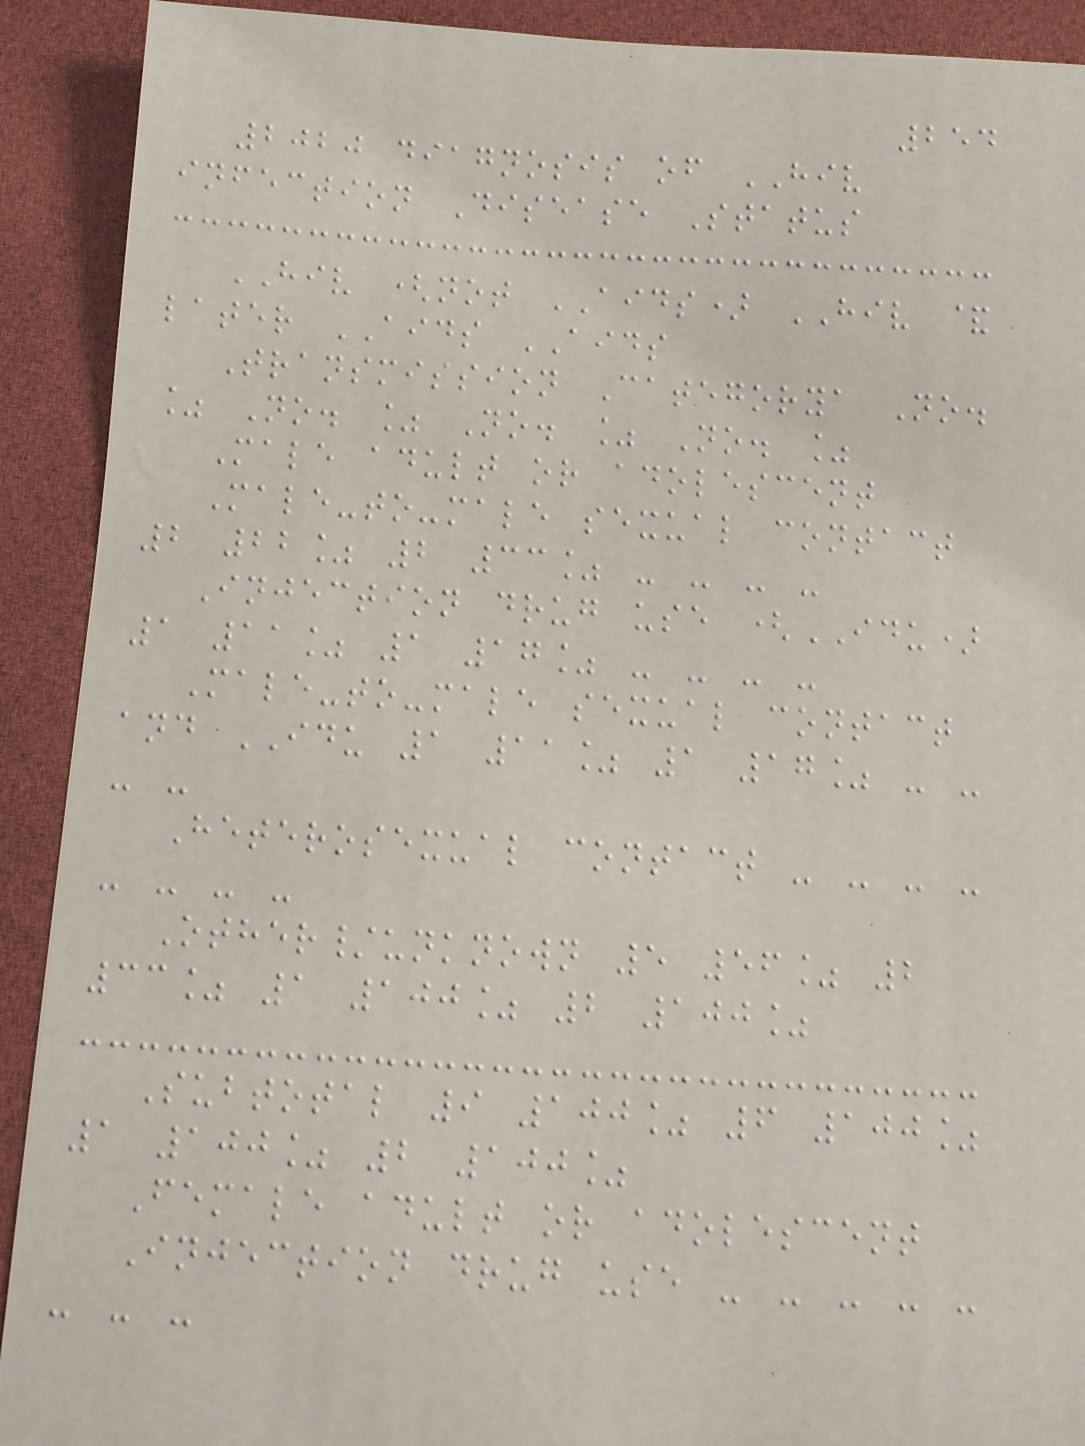254
2020 diagnosis of HIV
infection Disease Status
HIV (not AIDS) HIV &
later AIDS AIDS
Transmission Categorya No.
% No. % No. % No. %
Male adult or adolescent
Male-to-male sexual contact
2 22% 2 33% - - - -
Injection drug use (IDU)
1 11% 1 17% - - - -
Male-to-male sexual contact
and IDU 1 11% 1 17% - -
- -
Heterosexual contact - - - -
- - - -
Other/unknown 5 56% 2
33% 1 100% 2 100%
Subtotal 9 100% 6 100%
1 100% 2 100%
Female adult or adolescent
Injection drug use - - - - -
- - -
